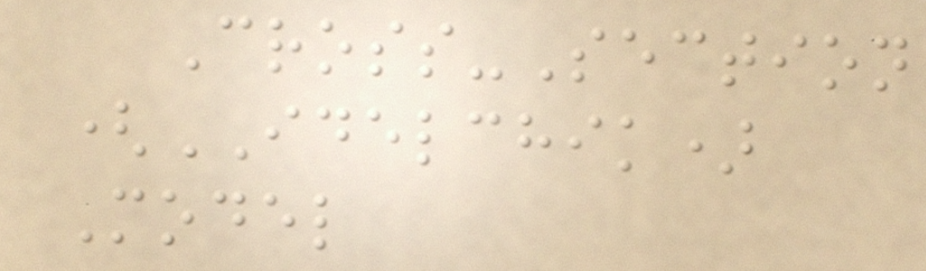Cross-Section
(IDELCHIK)
Model
